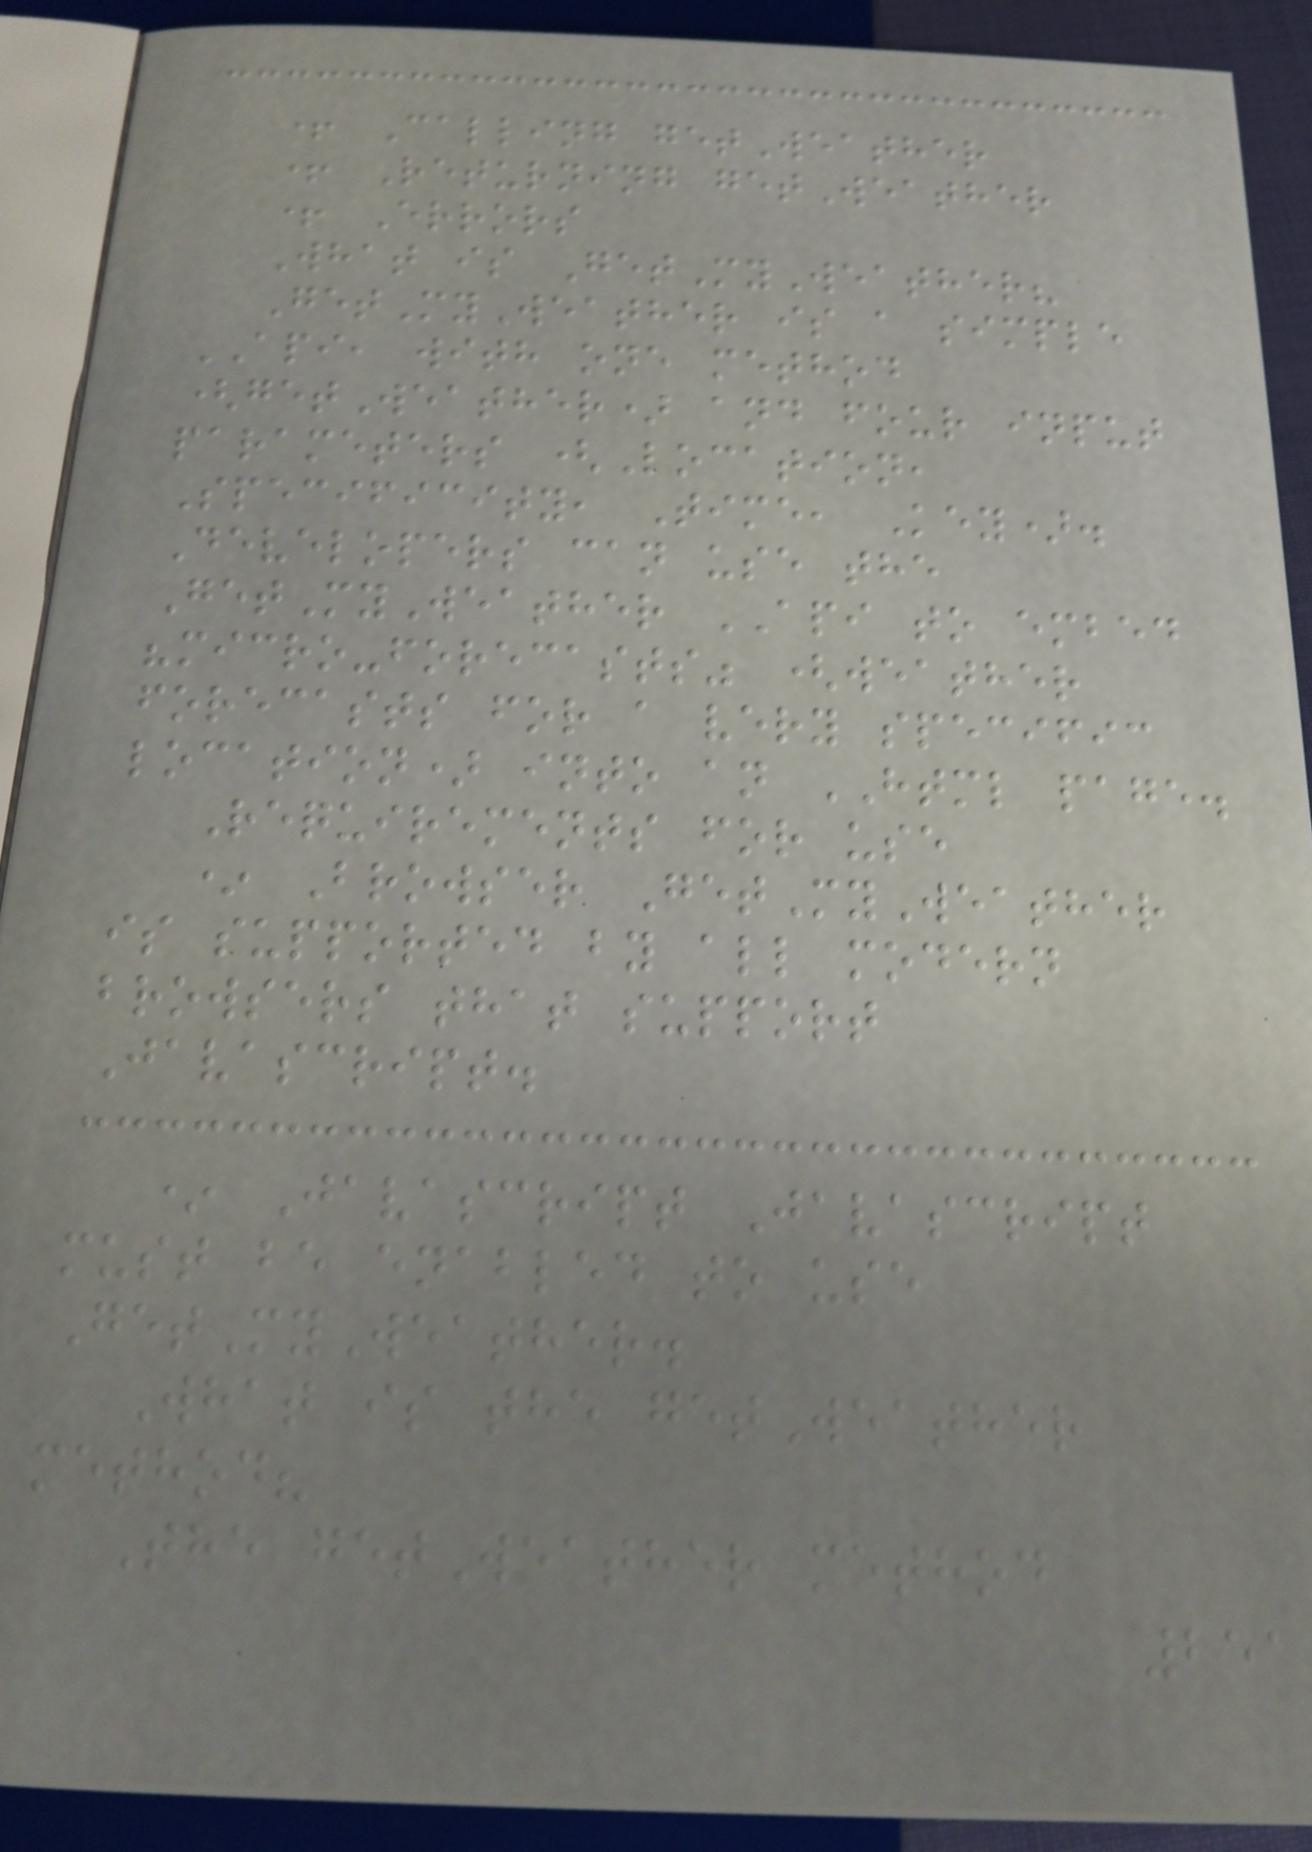+ Calling getWeather
+ Returning getWeather
+ Errors
What is GetMyWeather?
GetMyWeather is a simple
API, with one method
(getWeather) and four input
parameters (Location,
Specificity, Time, Key).
Developers can use the
GetMyWeather API to embed
"micro-forecasts" (weather
forecasts for a very specific
location) into an HTML page.
Requirements for use
* Browser GetMyWeather
is supported by all modern
browsers that support
Javascript.
* Javascript Javascript
must be enabled to use
GetMyWeather.
What is the getWeather
method?
The getWeather method
251
